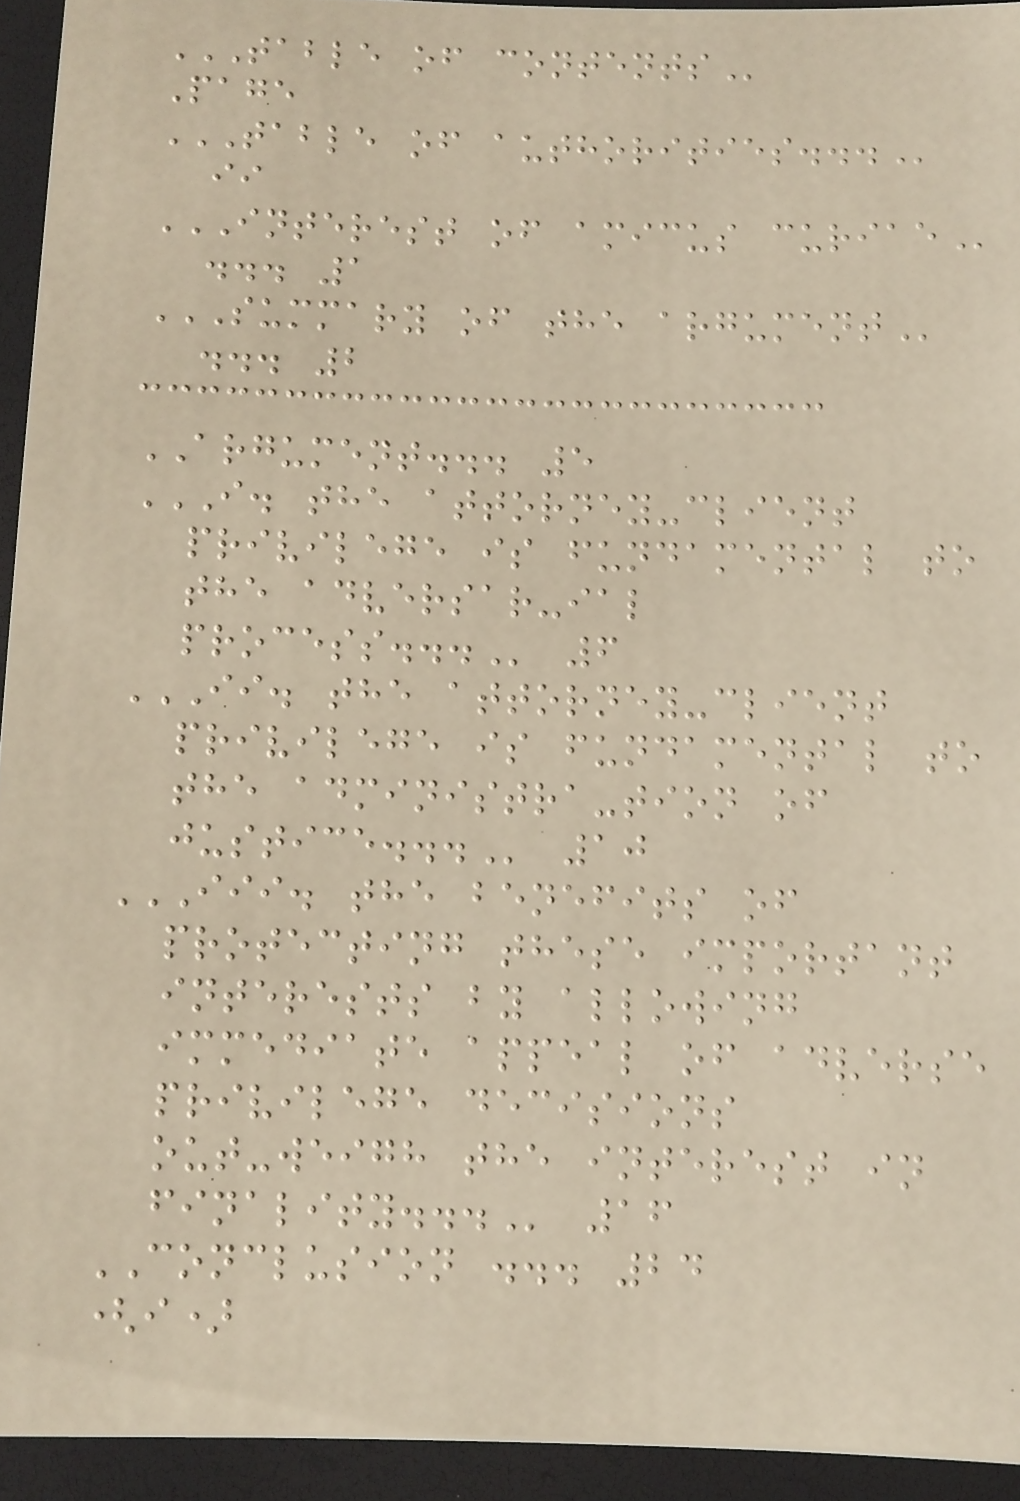TABLE OF CONTENTS
Page
TABLE OF AUTHORITIES...
ii
INTEREST OF AMICUS CURIAE
... 1
SUMMARY OF THE ARGUMENT
... 2
ARGUMENT... 5
I. THE ATTORNEY-CLIENT
PRIVILEGE IS FUNDAMENTAL TO
THE ADVERSAR-IAL
PROCESS... 6
II. THE ATTORNEY-CLIENT
PRIVILEGE IS FUNDAMENTAL TO
THE ADMINISTRA-TION OF
JUSTICE... 10
III. THE BENEFITS OF
PROTECTING THESE IMPORTANT
INTERESTS BY ALLOWING
IMMEDIATE APPEAL OF ADVERSE
PRIVILEGE DECISIONS
OUT-WEIGH THE INTEREST IN
FINALITY... 16
CONCLUSION ... 24
(i)
